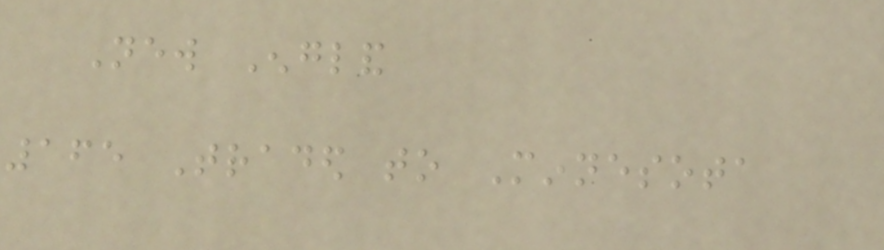New England
165 Traded to Minnesota
